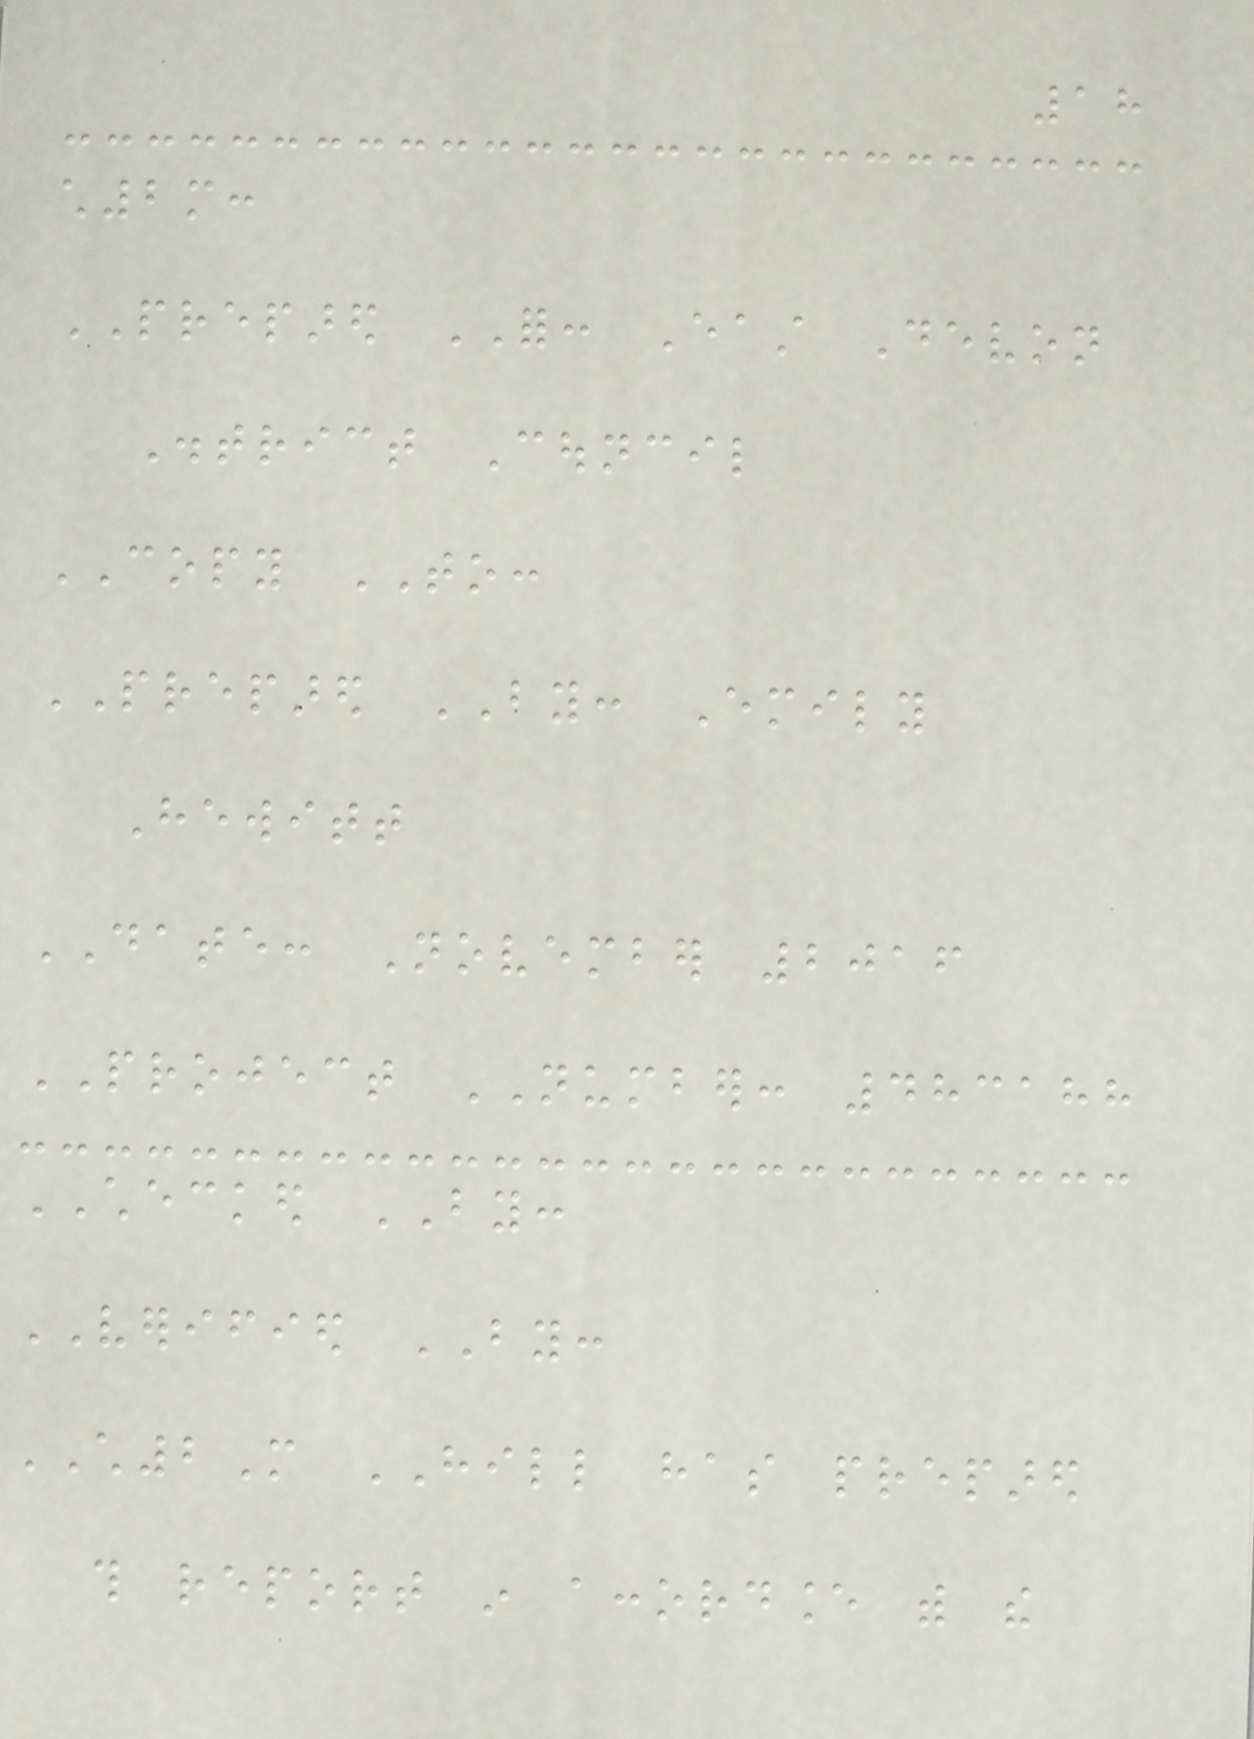18
ch2m:
PREPARED FOR: East Devon
District Council
COPY TO:
PREPARED BY: Emily
Hewitt
DATE: November 2016
PROJECT NUMBER: 483188
CHECKED BY:
VERIFIED BY:
CH2M HILL has prepared
this report in accordance with the
